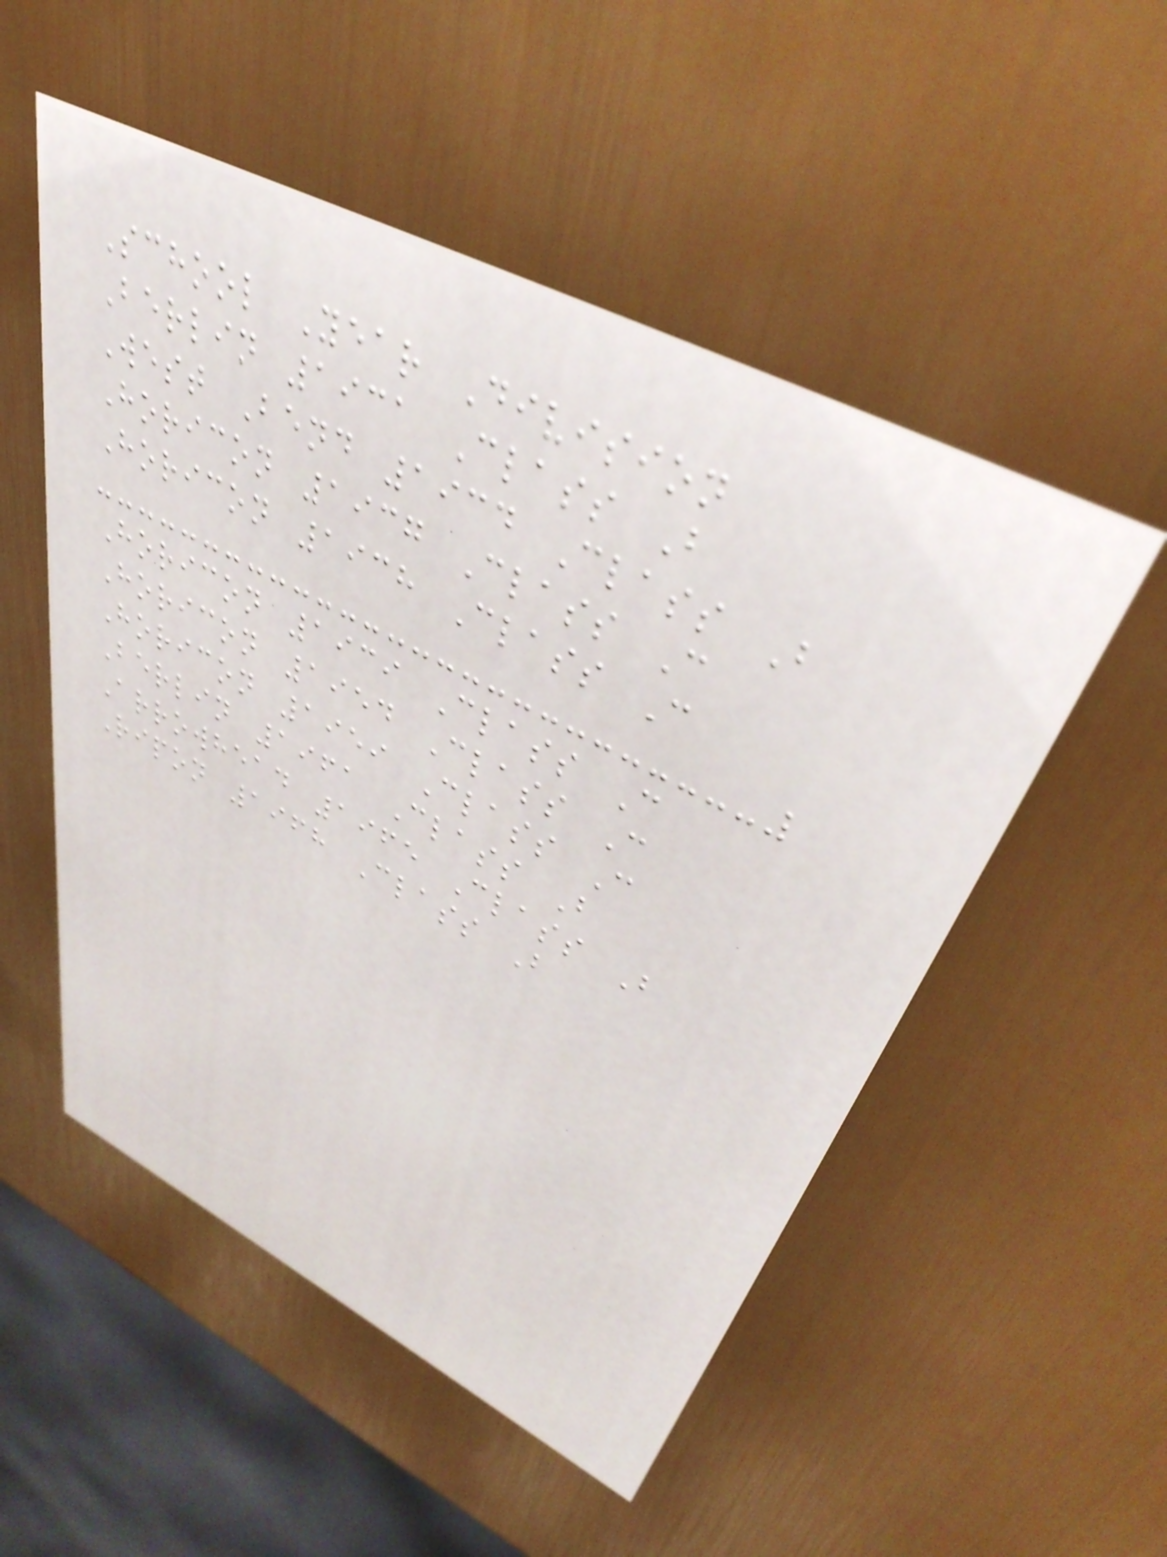School Year Division
Berlin 1931 Class B
West Bend 1934 Class B
Horicon 1937 Class C
Horicon 1938 Class C
Horicon 1939 Class C
Horicon 1954 Class C
Horicon 1959 Class C
Berlin 1961 Class B
Arrowhead 1965 Class B
Ripon 1968 Class B
